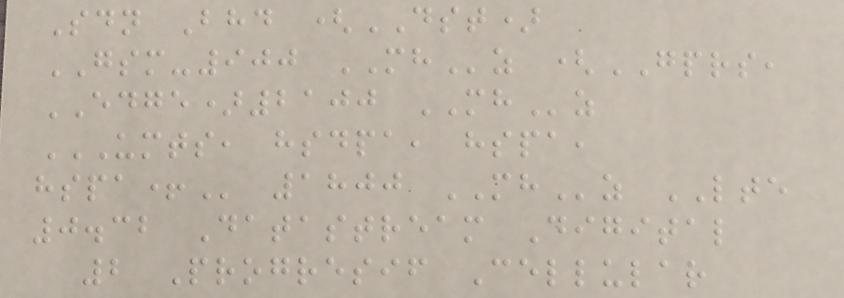Sdn Bhd (DST)
GSM-900 MHz (GPRS,
EDGE)2100 MHz
UMTS, HSDPA, HSPA,
HSPA+ 1800 MHz LTE
0.32 Datastream Digital
2 Progresif Cellular
